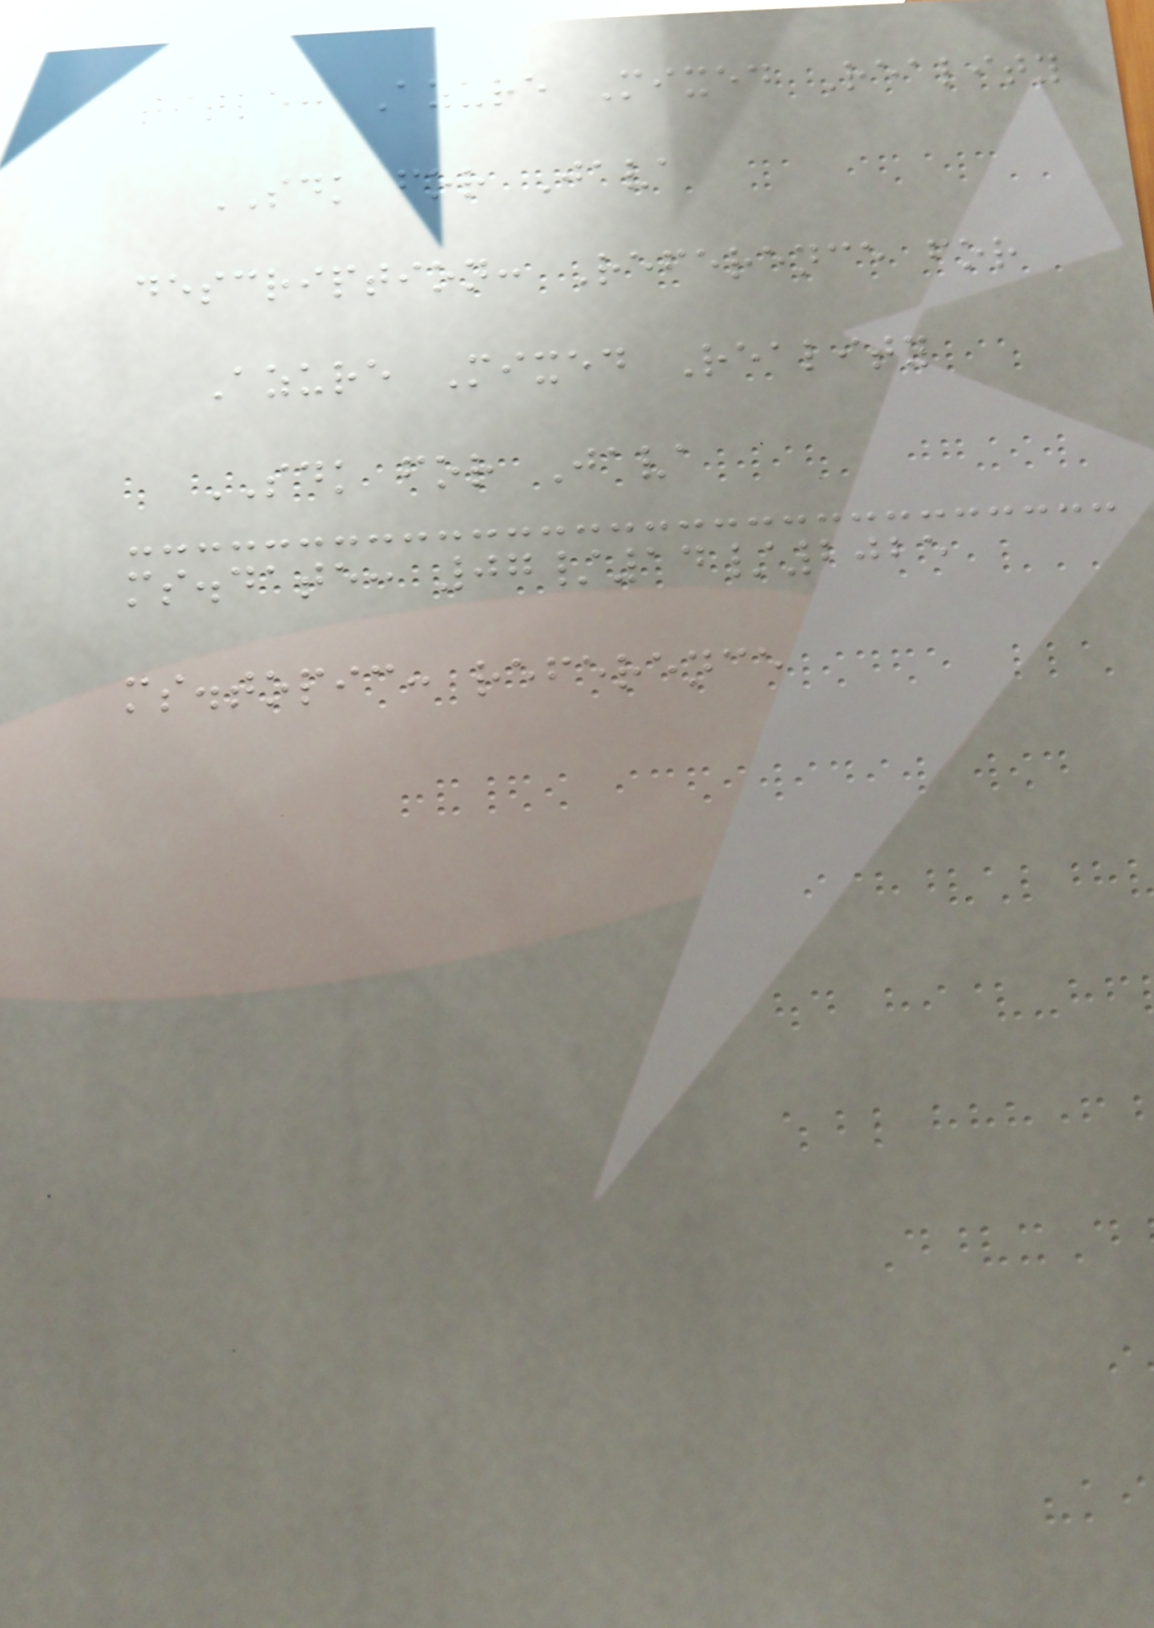title: Azure Mixed Reality
SDK for Java
description: Reference for
Azure Mixed Reality
SDK for Java
ms.date: 07/14/2025
ms.topic: reference
